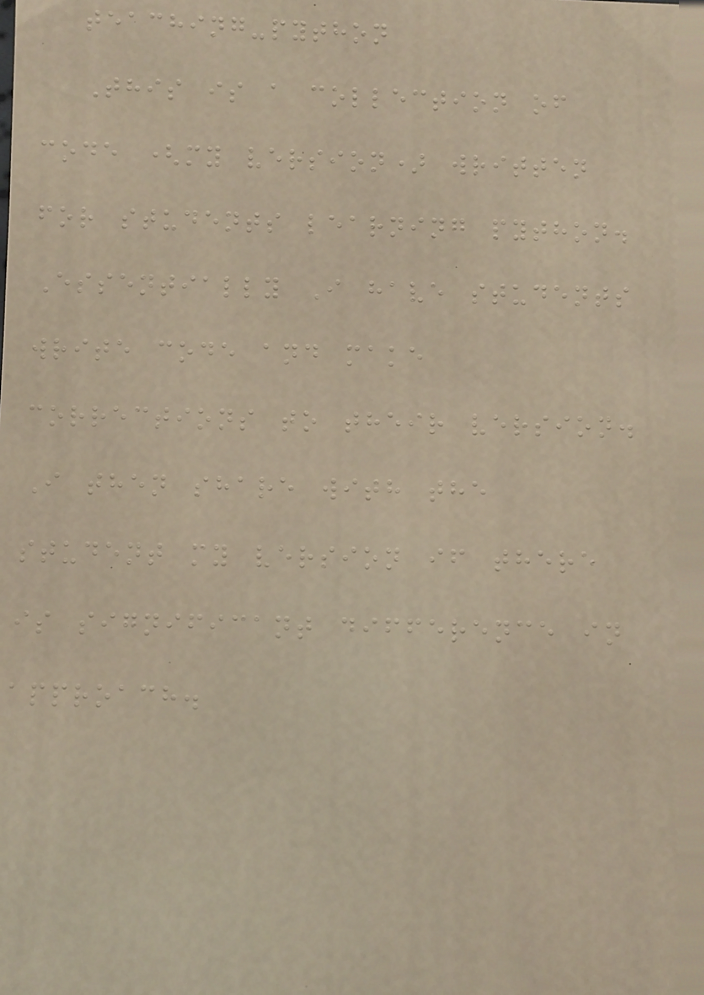teaching-python
This is a collection of
code (my version) written
for students learning python.
Essentially I have students
write code and make
corrections to their version.
I then share with the
student my version if there
is significant difference in
approach.
